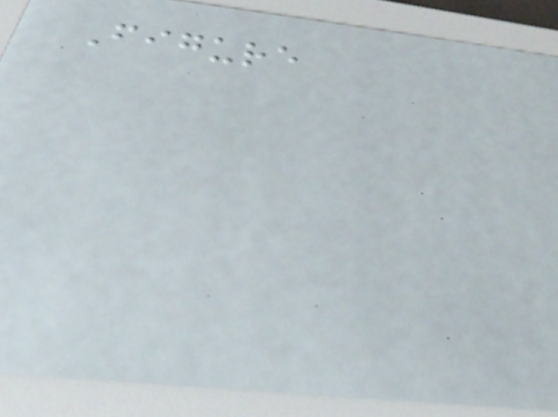Figure
